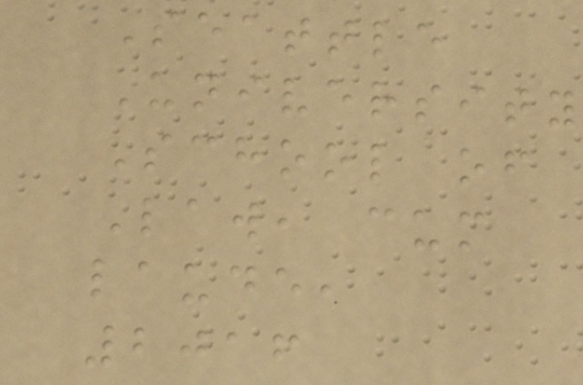Seattle
University
School of
Law, cum
laude,
2016
